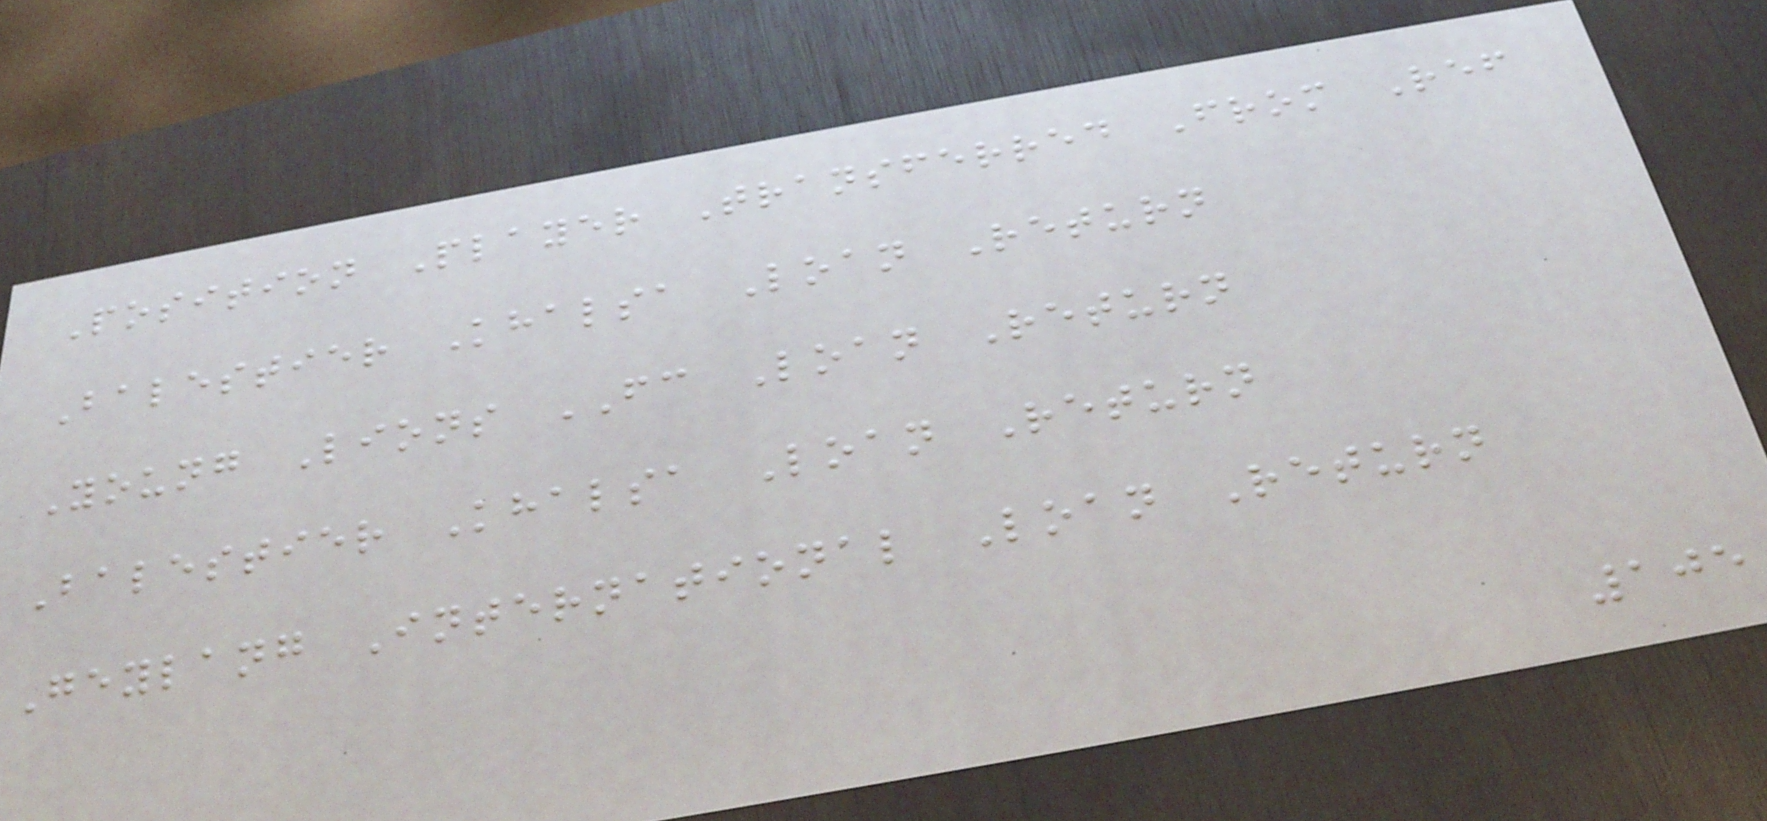Position Player Transferred From Ref
Balestier Khalsa Loan Return
Young Lions FC Loan Return
Balestier Khalsa Loan Return
Geylang International Loan Return
105
